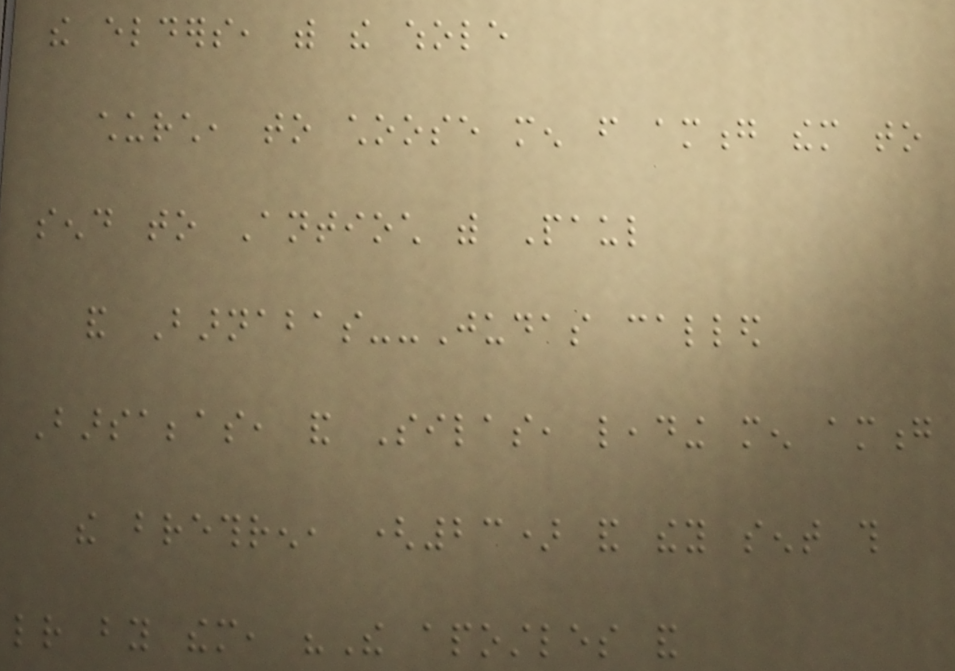the elders, with the whole
church, to choose men from among them to
send to Antioch with Paul
and Barnabas--Judas called
Barsabbas, and Silas, leading men among
the brethren, (23) and they sent this
letter by them, "The apostles and
